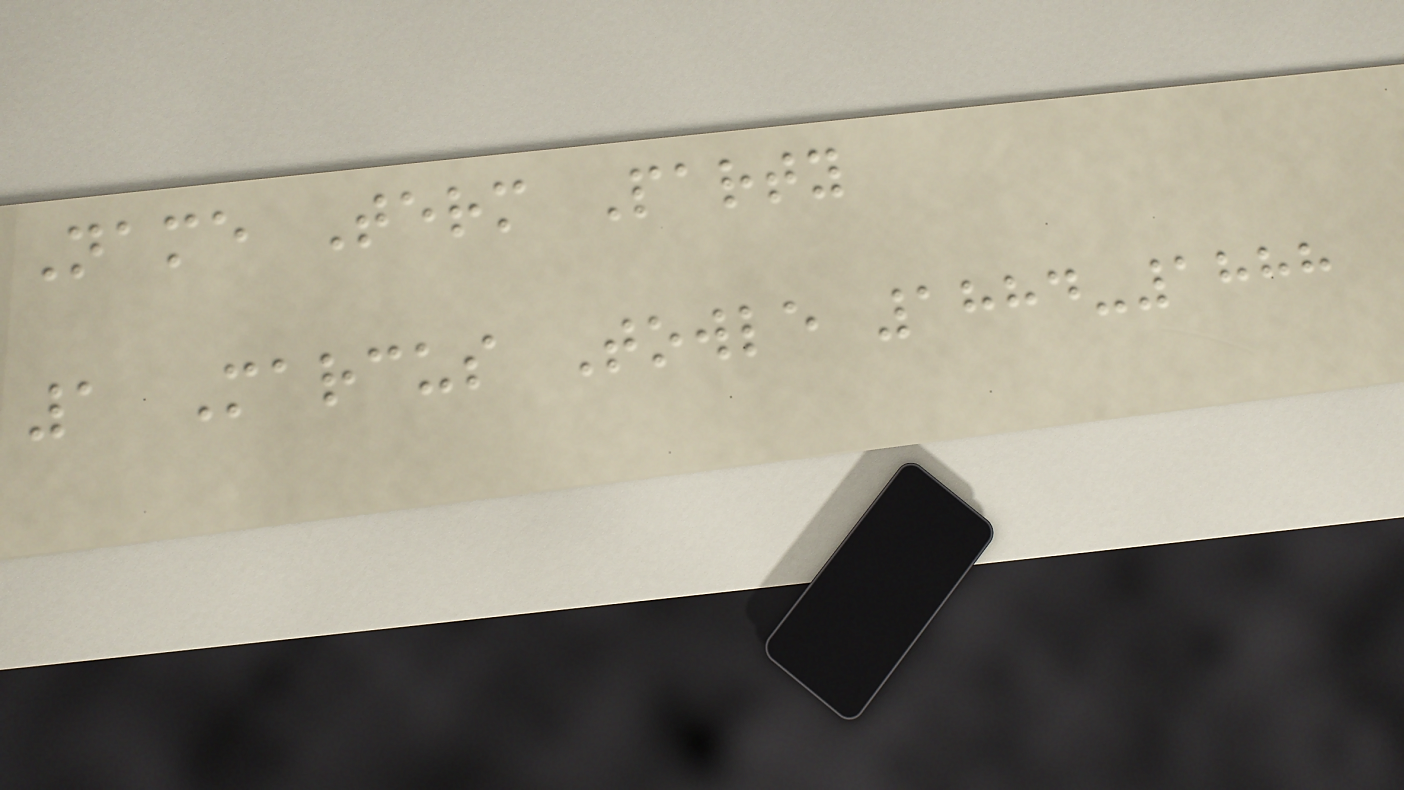Name Term Party
1 Marcus Towle 1884-1888
